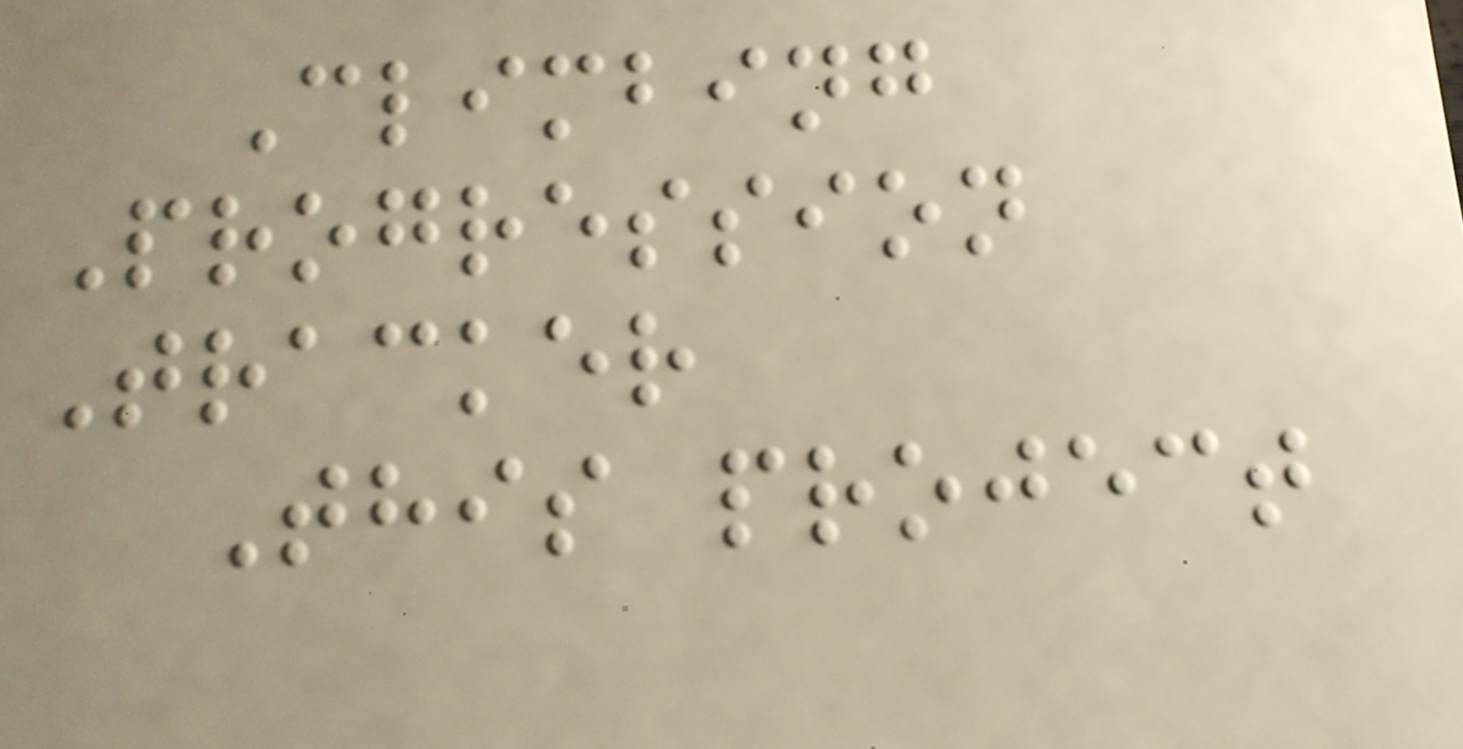Climbing
Progression
Tracker
This project
